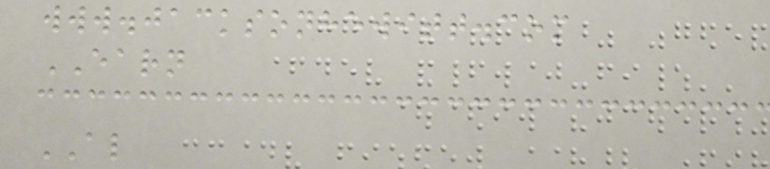www.jacksonhewitt.com
EARN
AL
